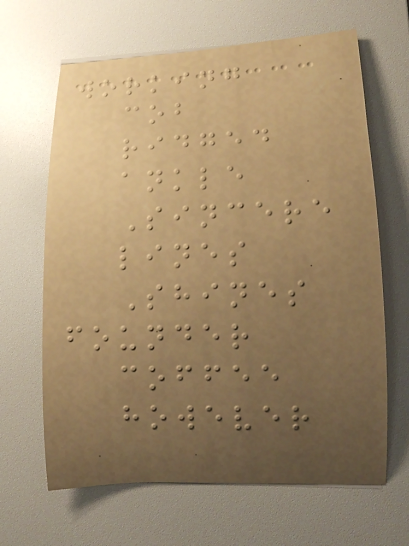working
cob
ridged
ankle
Sincere
lines
Shines
founder
coffee
however
